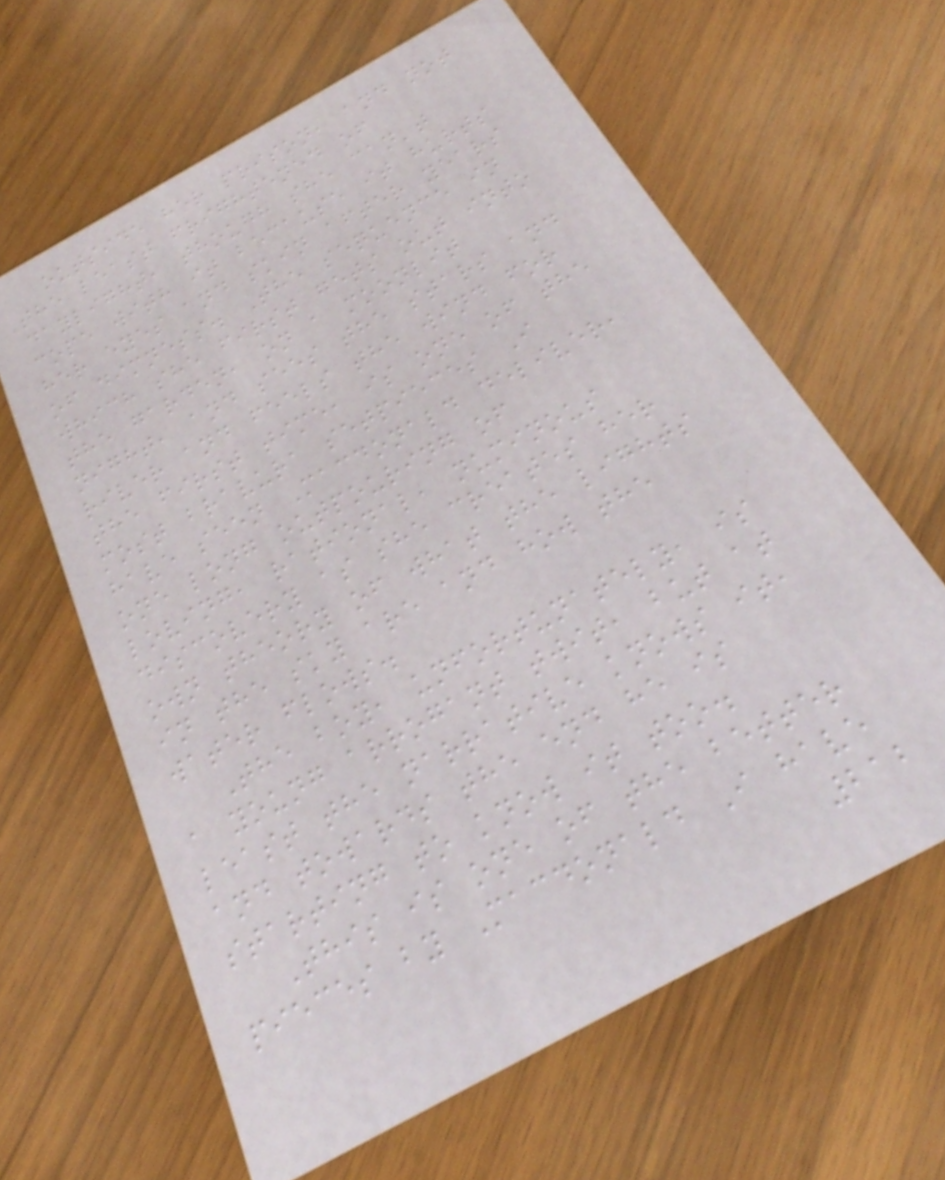outside her prison, and not
the least frightened of
daylight, though she can't
cope with it because it hurts
her eyes and skin after years
of dimness. The sequence in
which she first gets out into
the garden, on a moonlit
night, and sees the stars and
river and feels the wind for
the first time, is one of the
most bravura setpieces I
have seen Macdonald deliver,
one long outpouring of
loving, rational, numinous
discovery as she creates her
own theory of what the lights
in the sky are and how the
water flows.
The boy, unfortunately, is
a young arrogant twit, but at
least the narrative knows it,
and towards the end he is
starting to know it too.
This is one of the better
pieces by Macdonald I have
212
